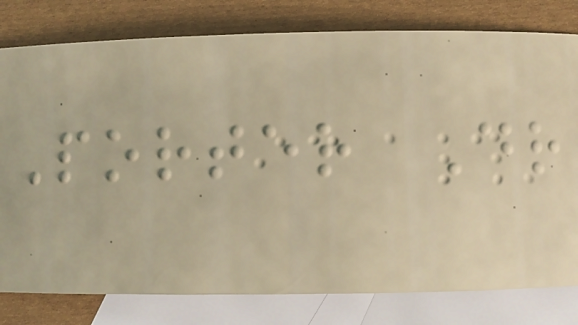Porter Dr
